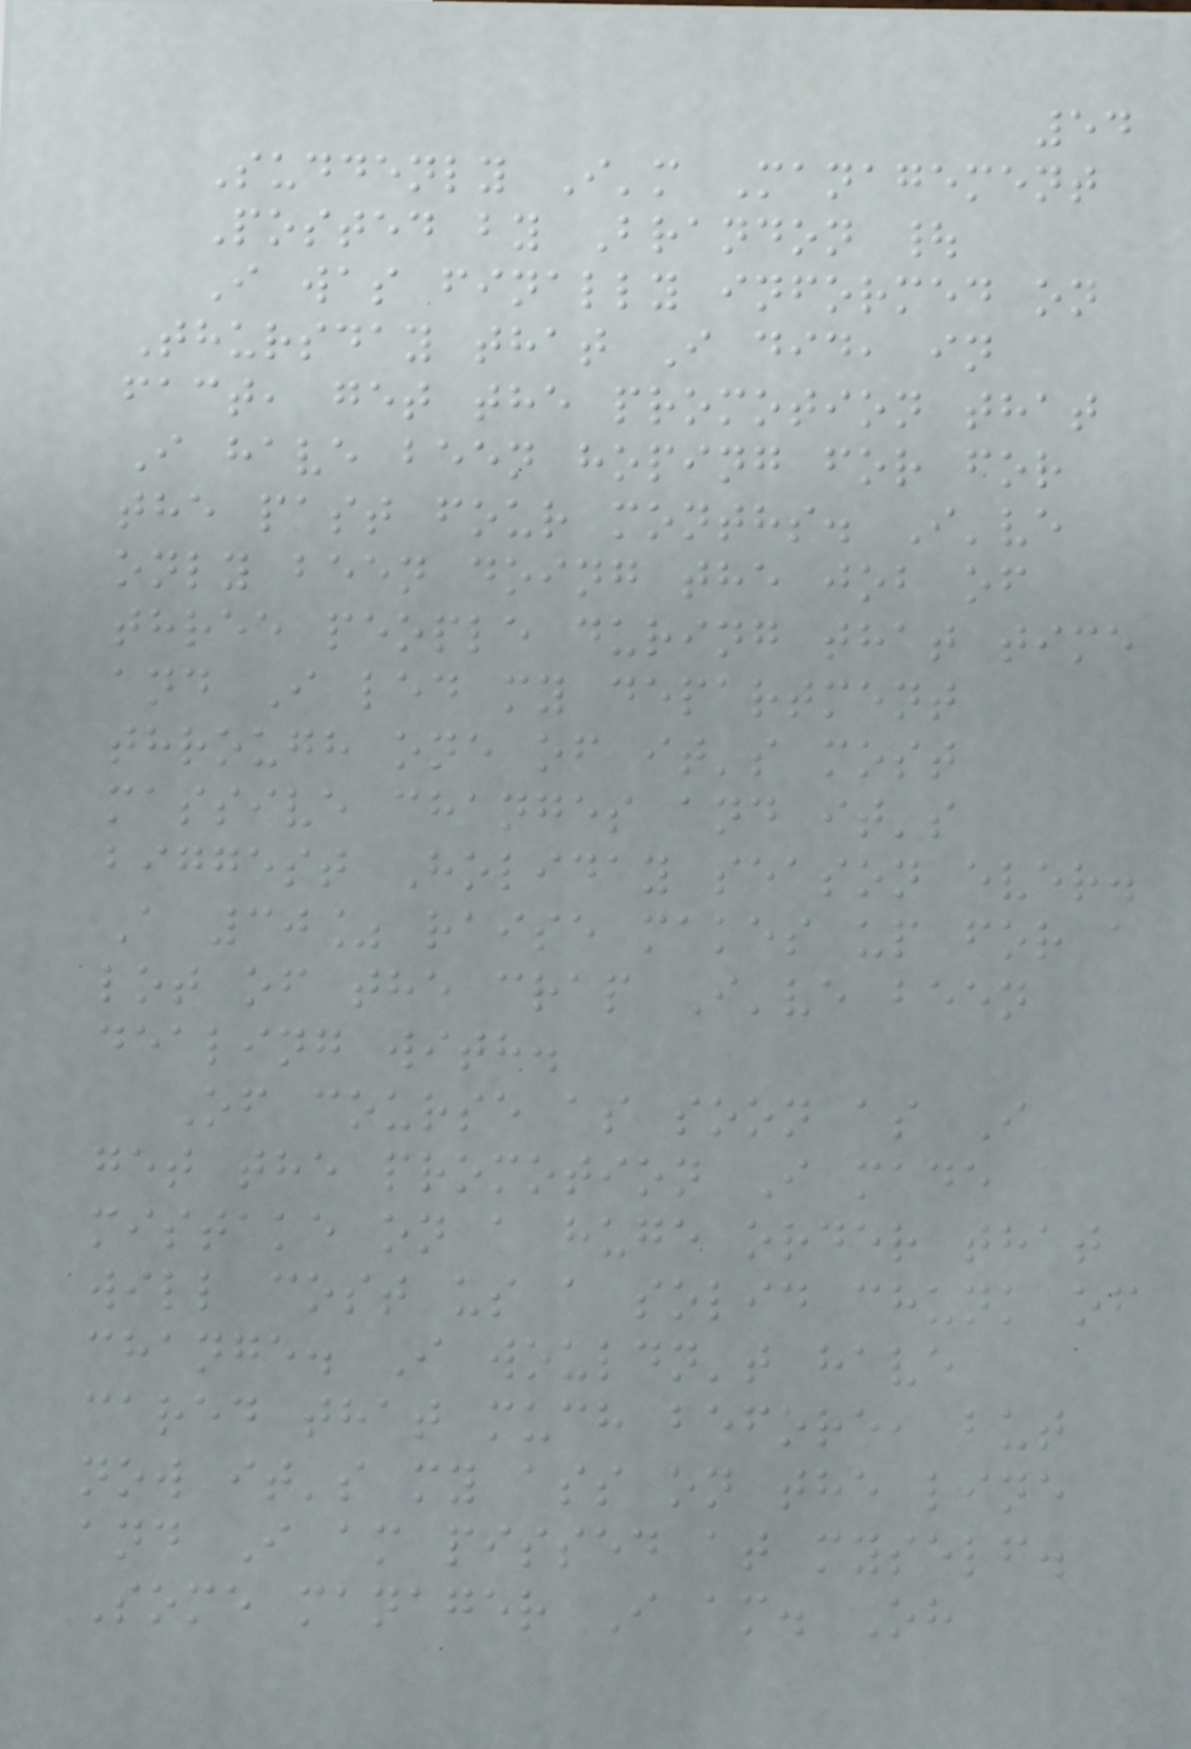54
Suddenly I'm Management
Posted by Brandon |
I was finally informed on
Thursday that I did, in
fact, get the promotion that
I have been hoping for for
the past four months. I've
only been doing the job of
three people during that time
and I led my department
through one of it's most
massive changes and it's
biggest Holiday season ever.
A 30% raise makes up for a
lot of the crap I've been
dealing with.
Of course as soon as I
get the promotion I made a
mistake on a huge order that
will cost us a solid chunk of
change. I wouldn't have
cared that much before, but
now it's my ass on the line
and I am pissed at myself.
Some manager I am. Oh
